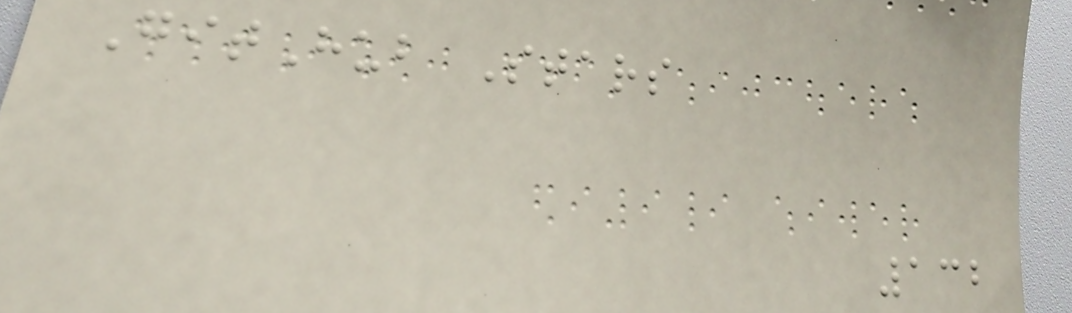GitHub Stars
132
